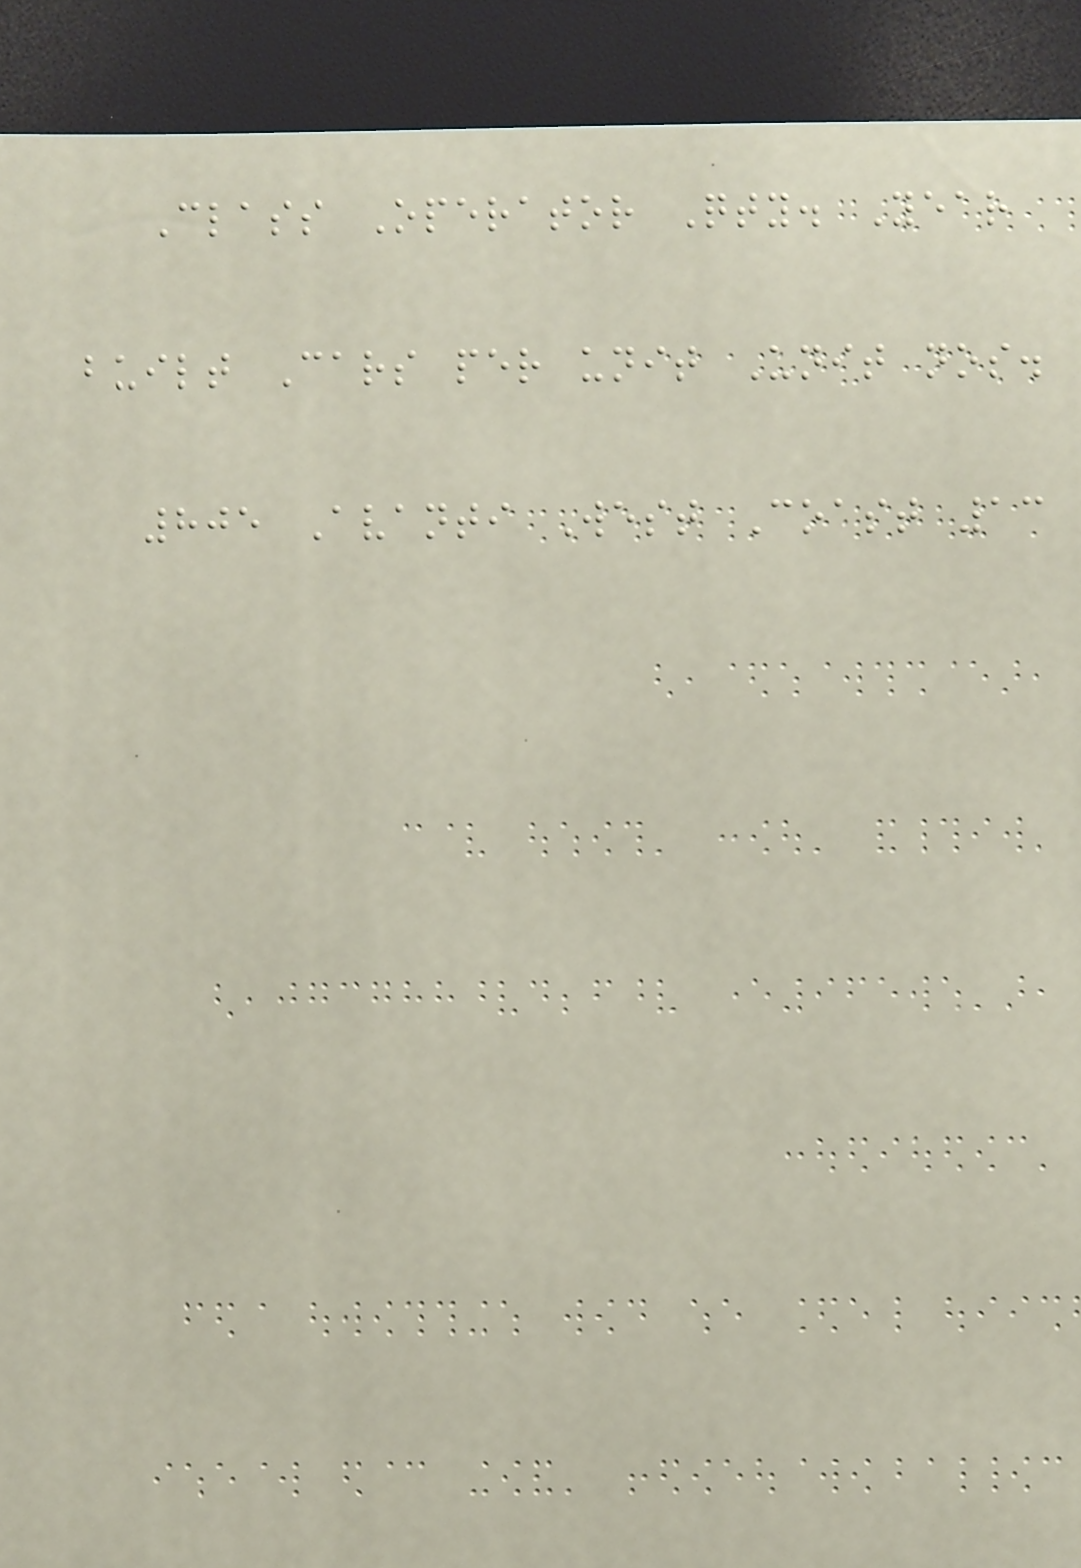Class Operator Qty. Year
built Cars per unit Unit nos.
805 Avanti West Coast 13
